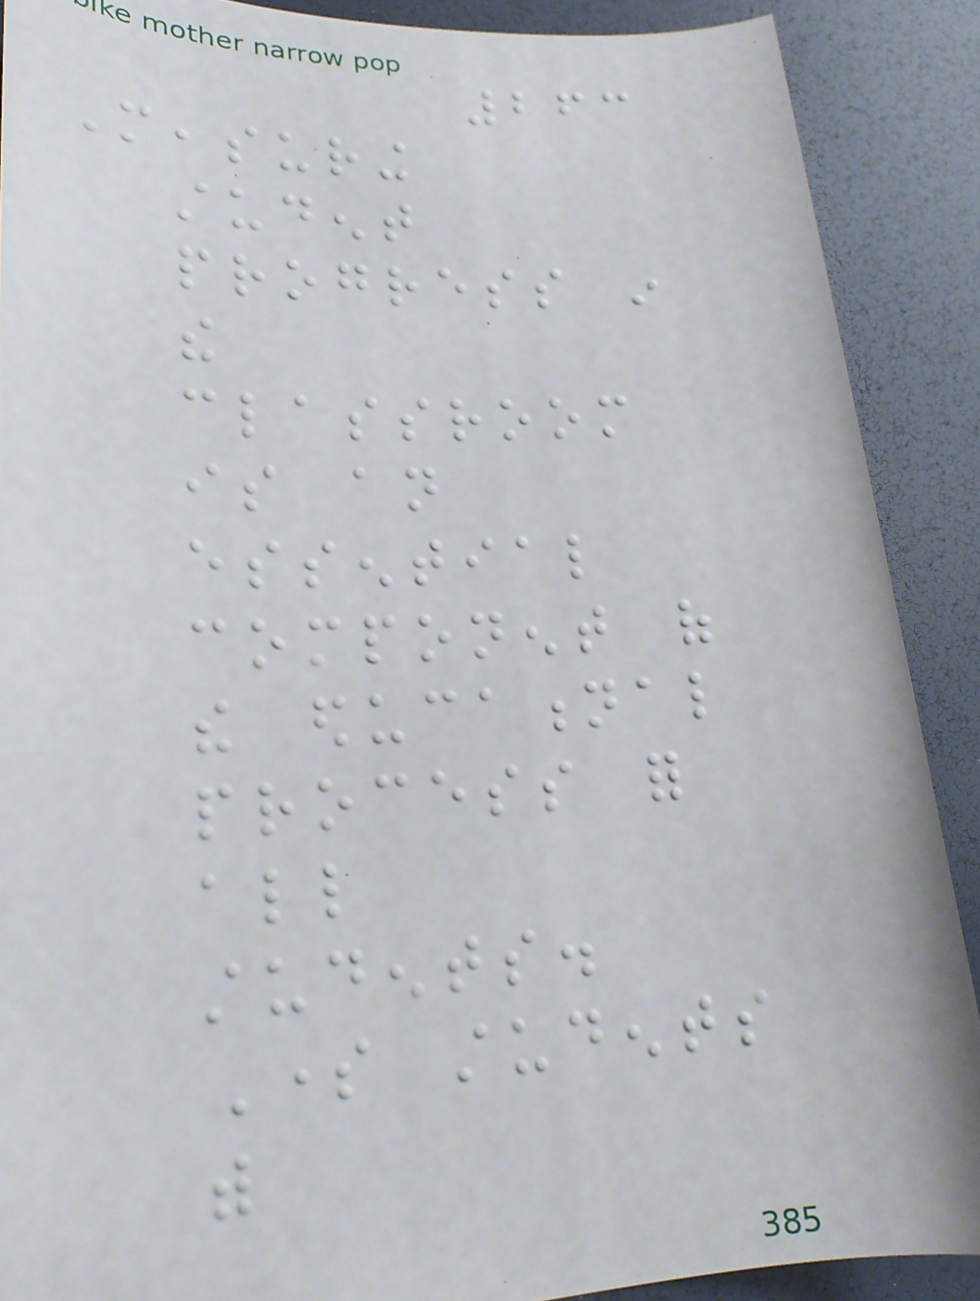263
Measuring
student
progress in
the
classroom
is an
essential
component of
the educational
process for
all
students.
Some students
with
